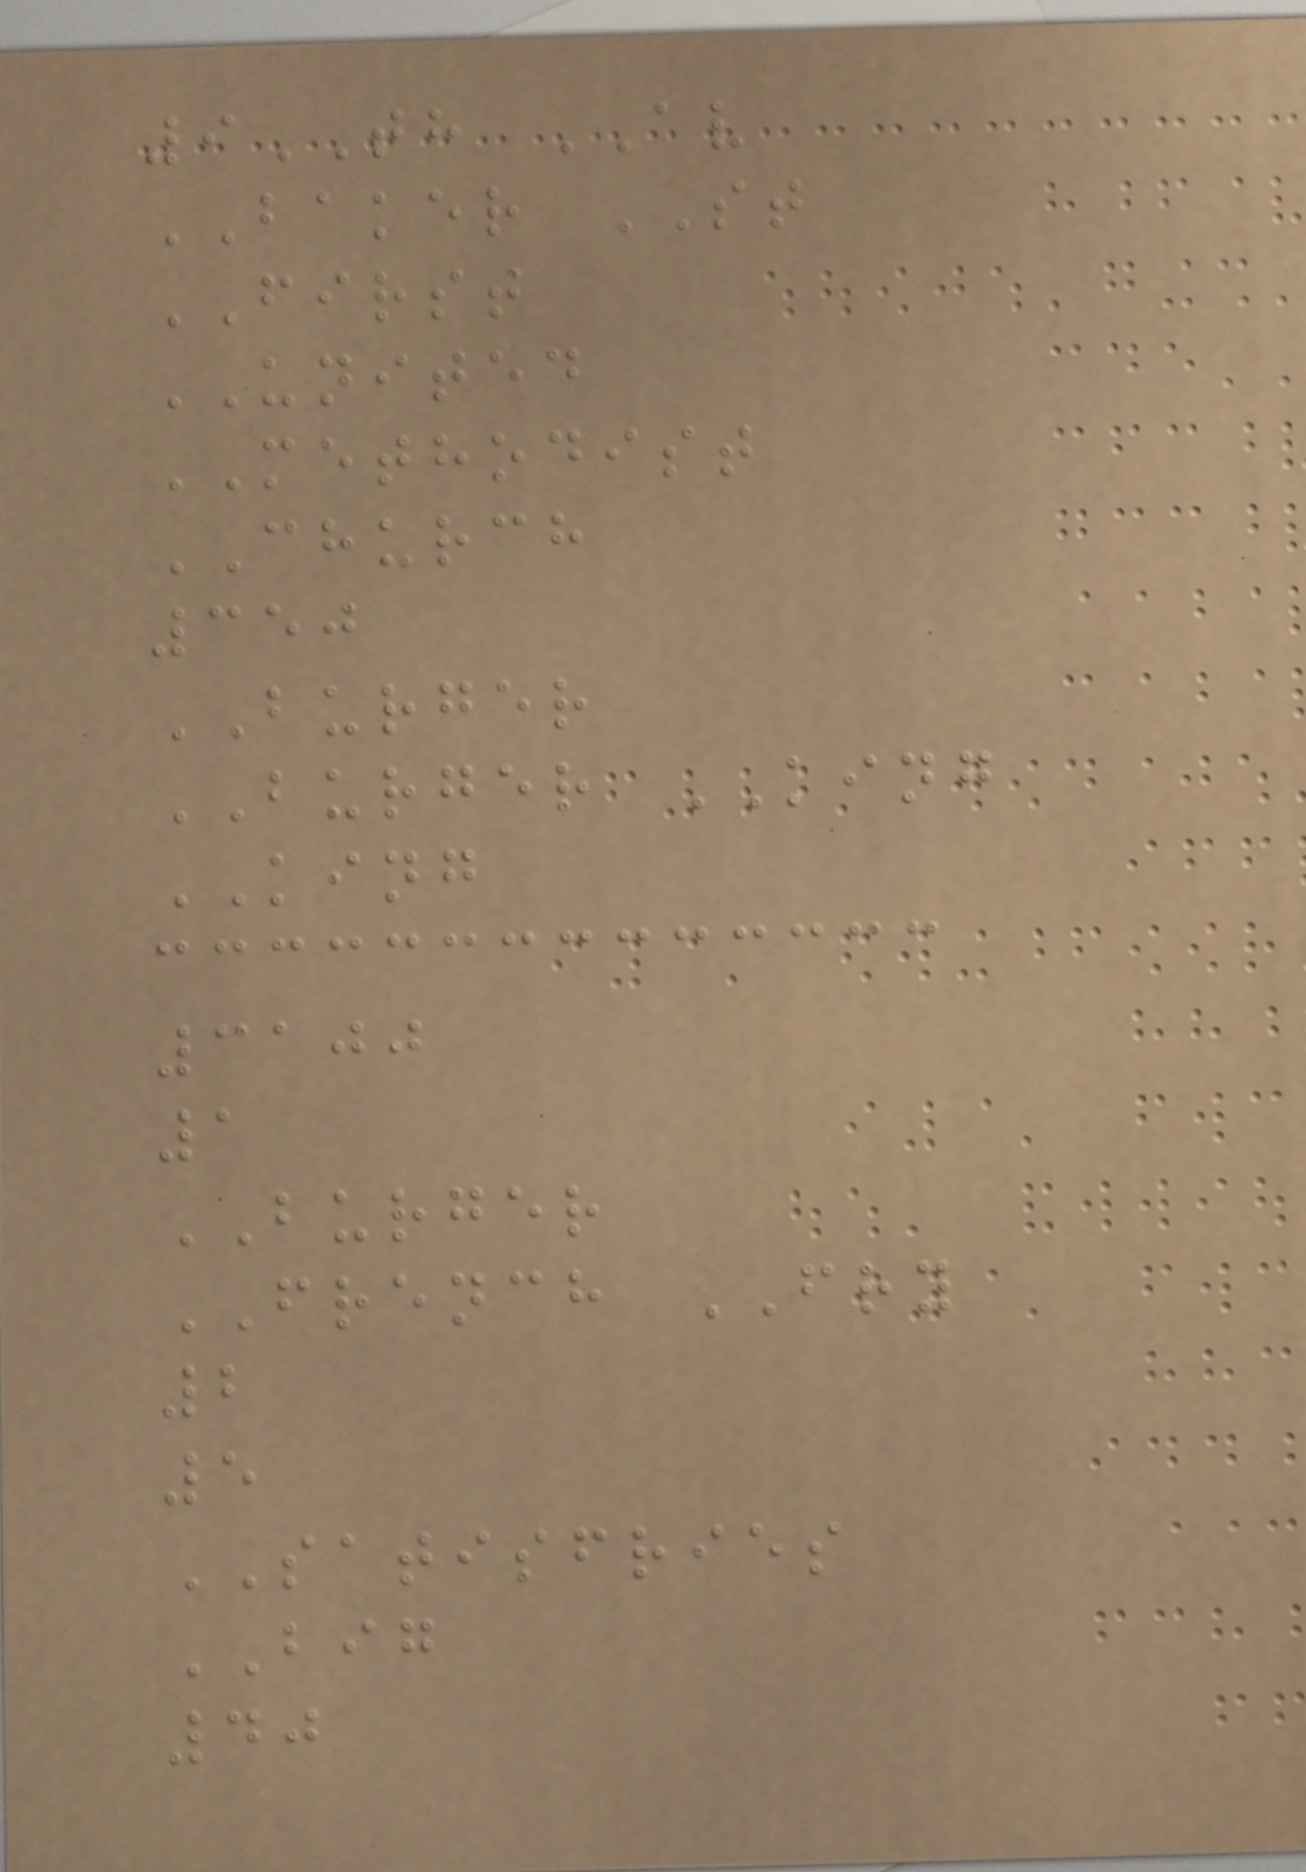9TH AV
BAKER ST
FIRST
UNITED
METHODIST
CHURCH
350
BURGER
BURGER KING
KING
3100
1
BURGER
FRENCH FRY
2
5
SATISFRIES
BIG
40
